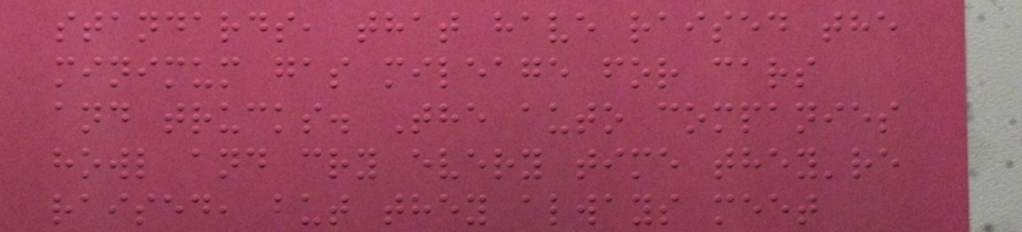standards, that have raised the
minimum gas mileage for cars
and trucks. The auto companies
howl and cry every time they're
raised, but they always meet
